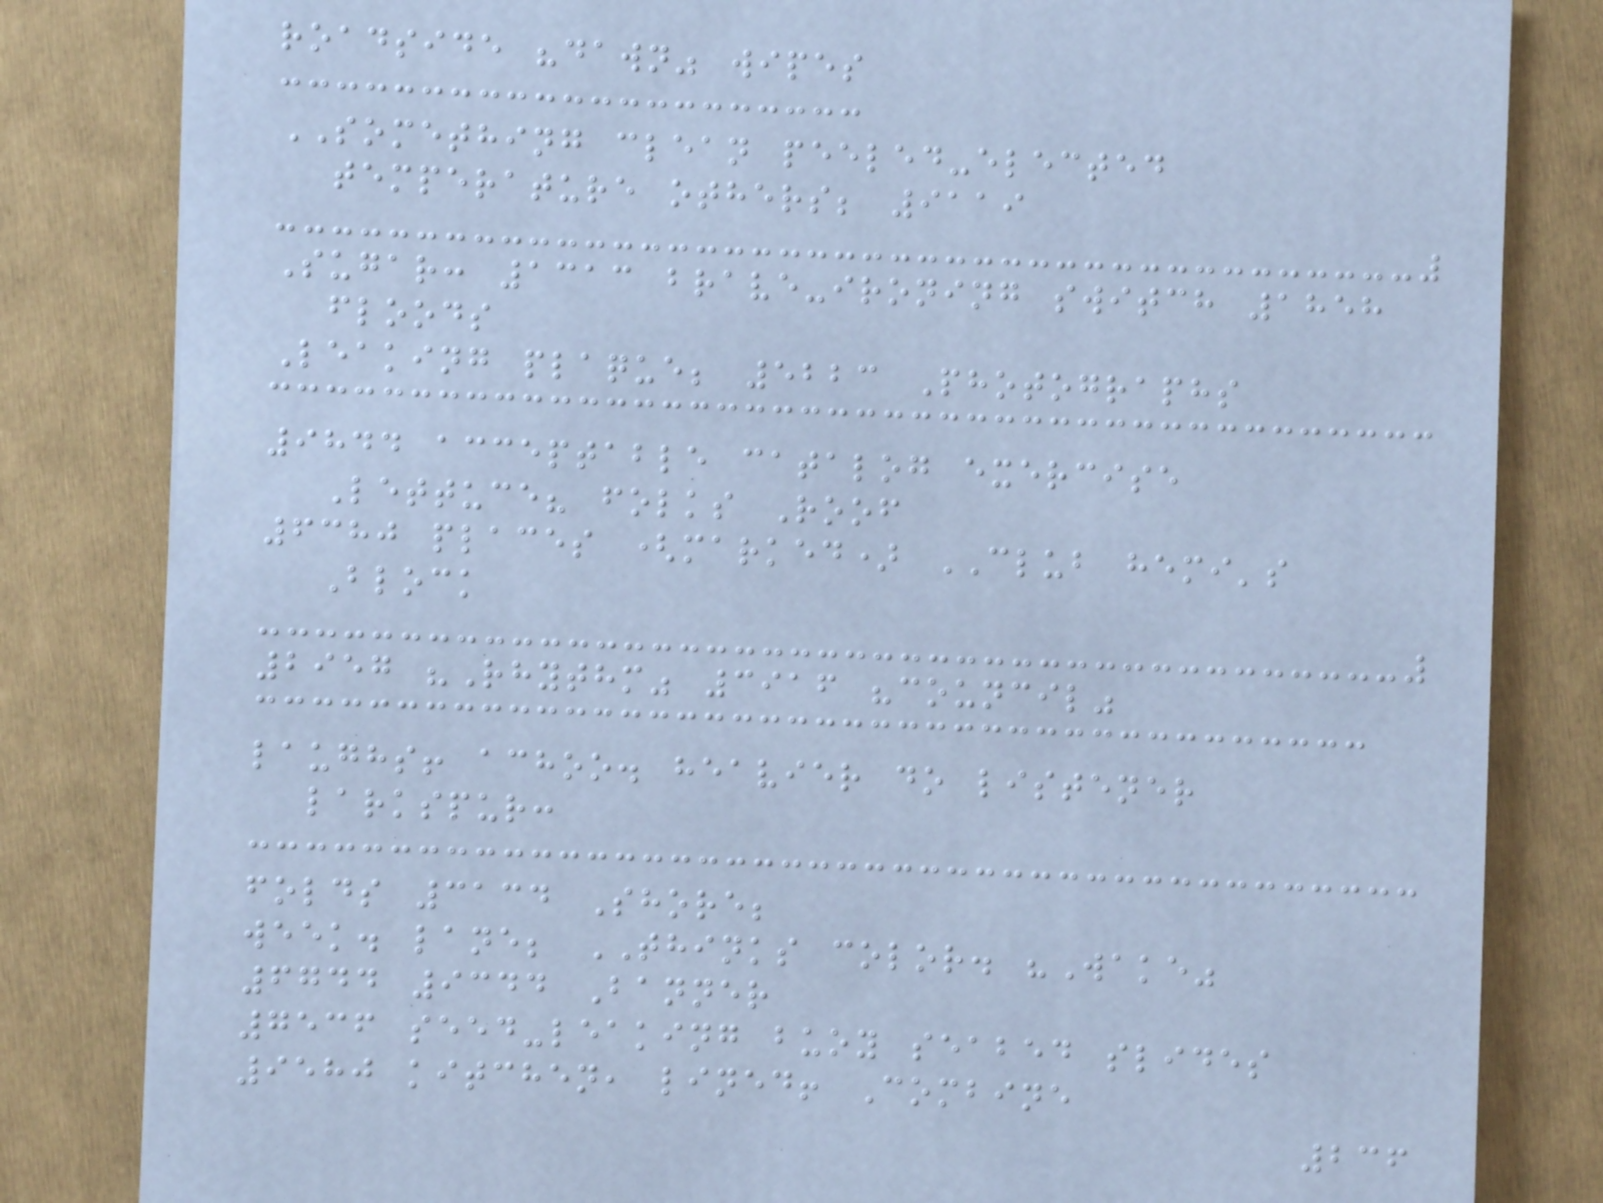roadside "dawn" wipes
SOMETHING clean peeled-elected
temperature others; 9119
Sugar: 1313 brave-ironing switch 1858
floods
Leaking plaque; 5223 Photographs
9844 acceptable catalog exercise
Lettuce? folks Roof
6380 places (marked) CLUB hemi's
Block
2957 "Rhythm" 3916 "council"
laughs! achoo. heavier do listener
larkspur:
folds 3134 Shore;
week. lane; THINKS color. "Wake"
6744 9344 Banner
7536 seed-leaking buoy seabed slides
9580 kitchen, lined! Combine
236
